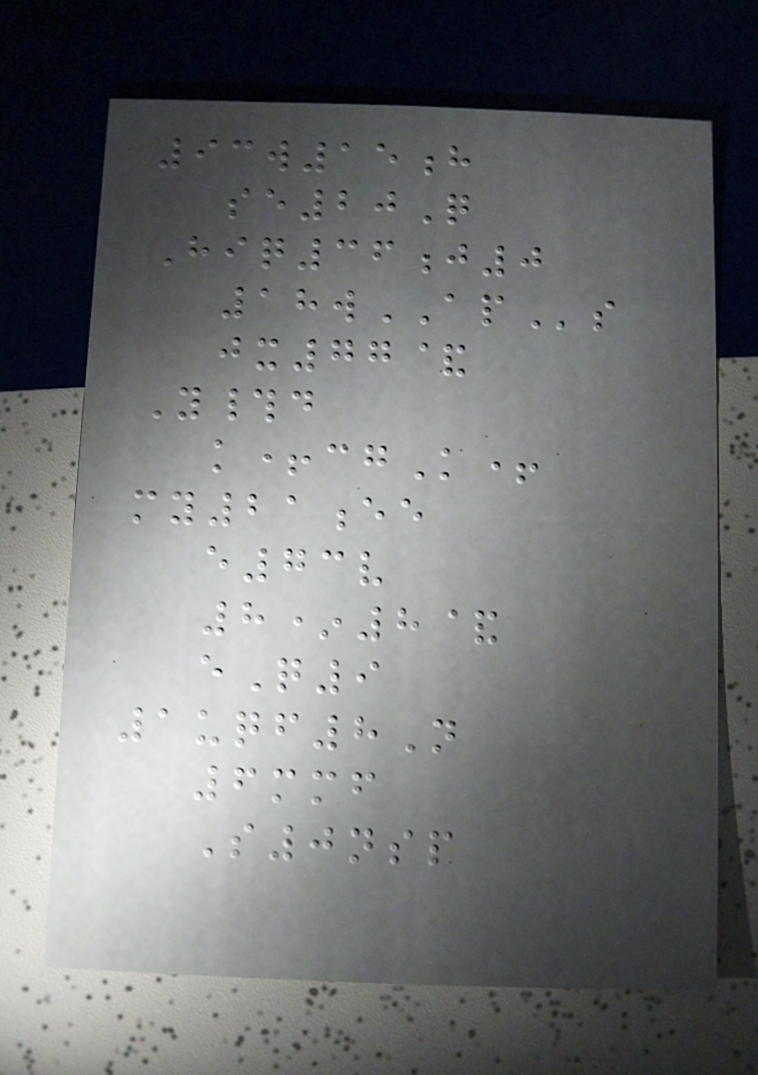93w15h
se20Q
Hiq36j0
18wAPs
jx77&
Y#d
k+cgK+
my21ee
e73v
8*8&
eQ9
1uqf8N
6mmf
S0nsp
